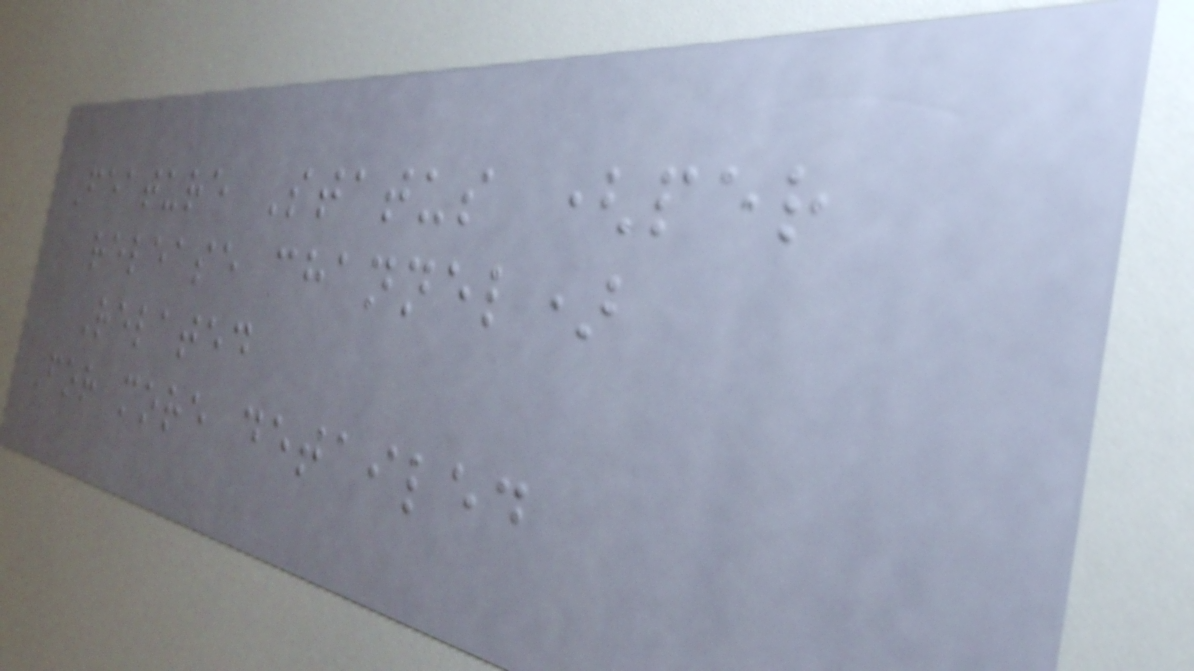Feature Status (per
release channel)
Related
For more detailed
